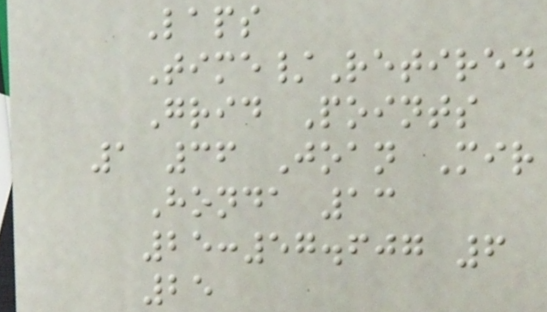Laps
Time/Retired
Grid Points
1 36 Joan Mir
Honda 13
25:57.607 6
25
